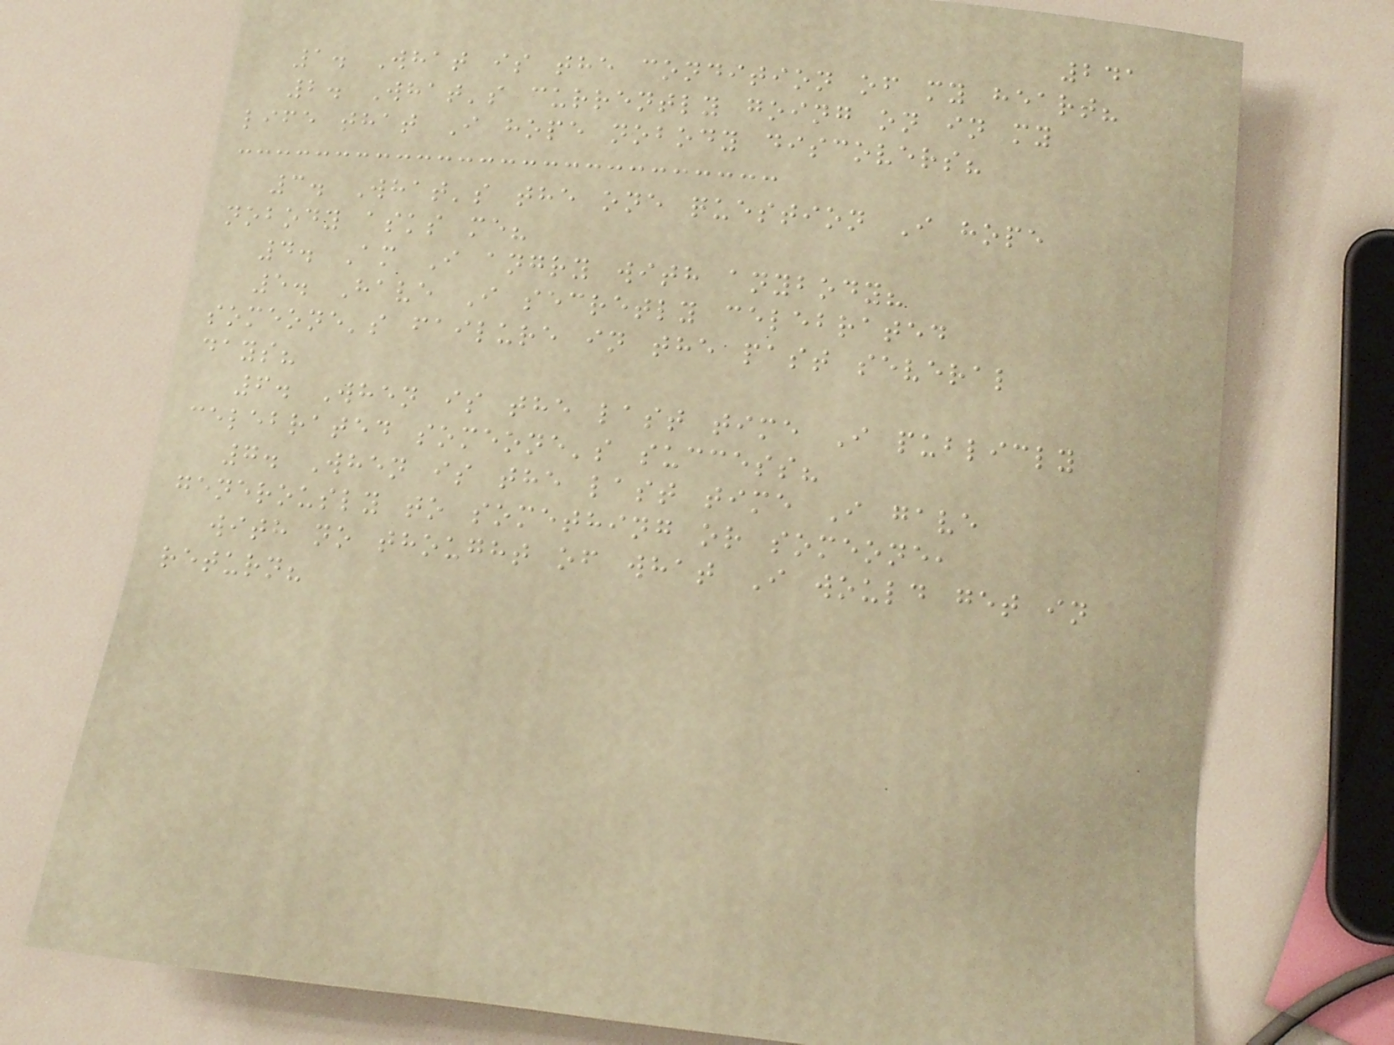241
1. What is the condition of my heart?
2. What's currently going on in my
life that I hope nobody discovers?
3. What's the one question I hope
nobody asks me?
4. Am I angry with anybody?
5. Have I secretly celebrated
someone's failure in the past several
days?
6. When is the last time I publicly
celebrated someone's success?
7. When is the last time I gave
generously to something or someone,
with no thought of what I would get in
return?
